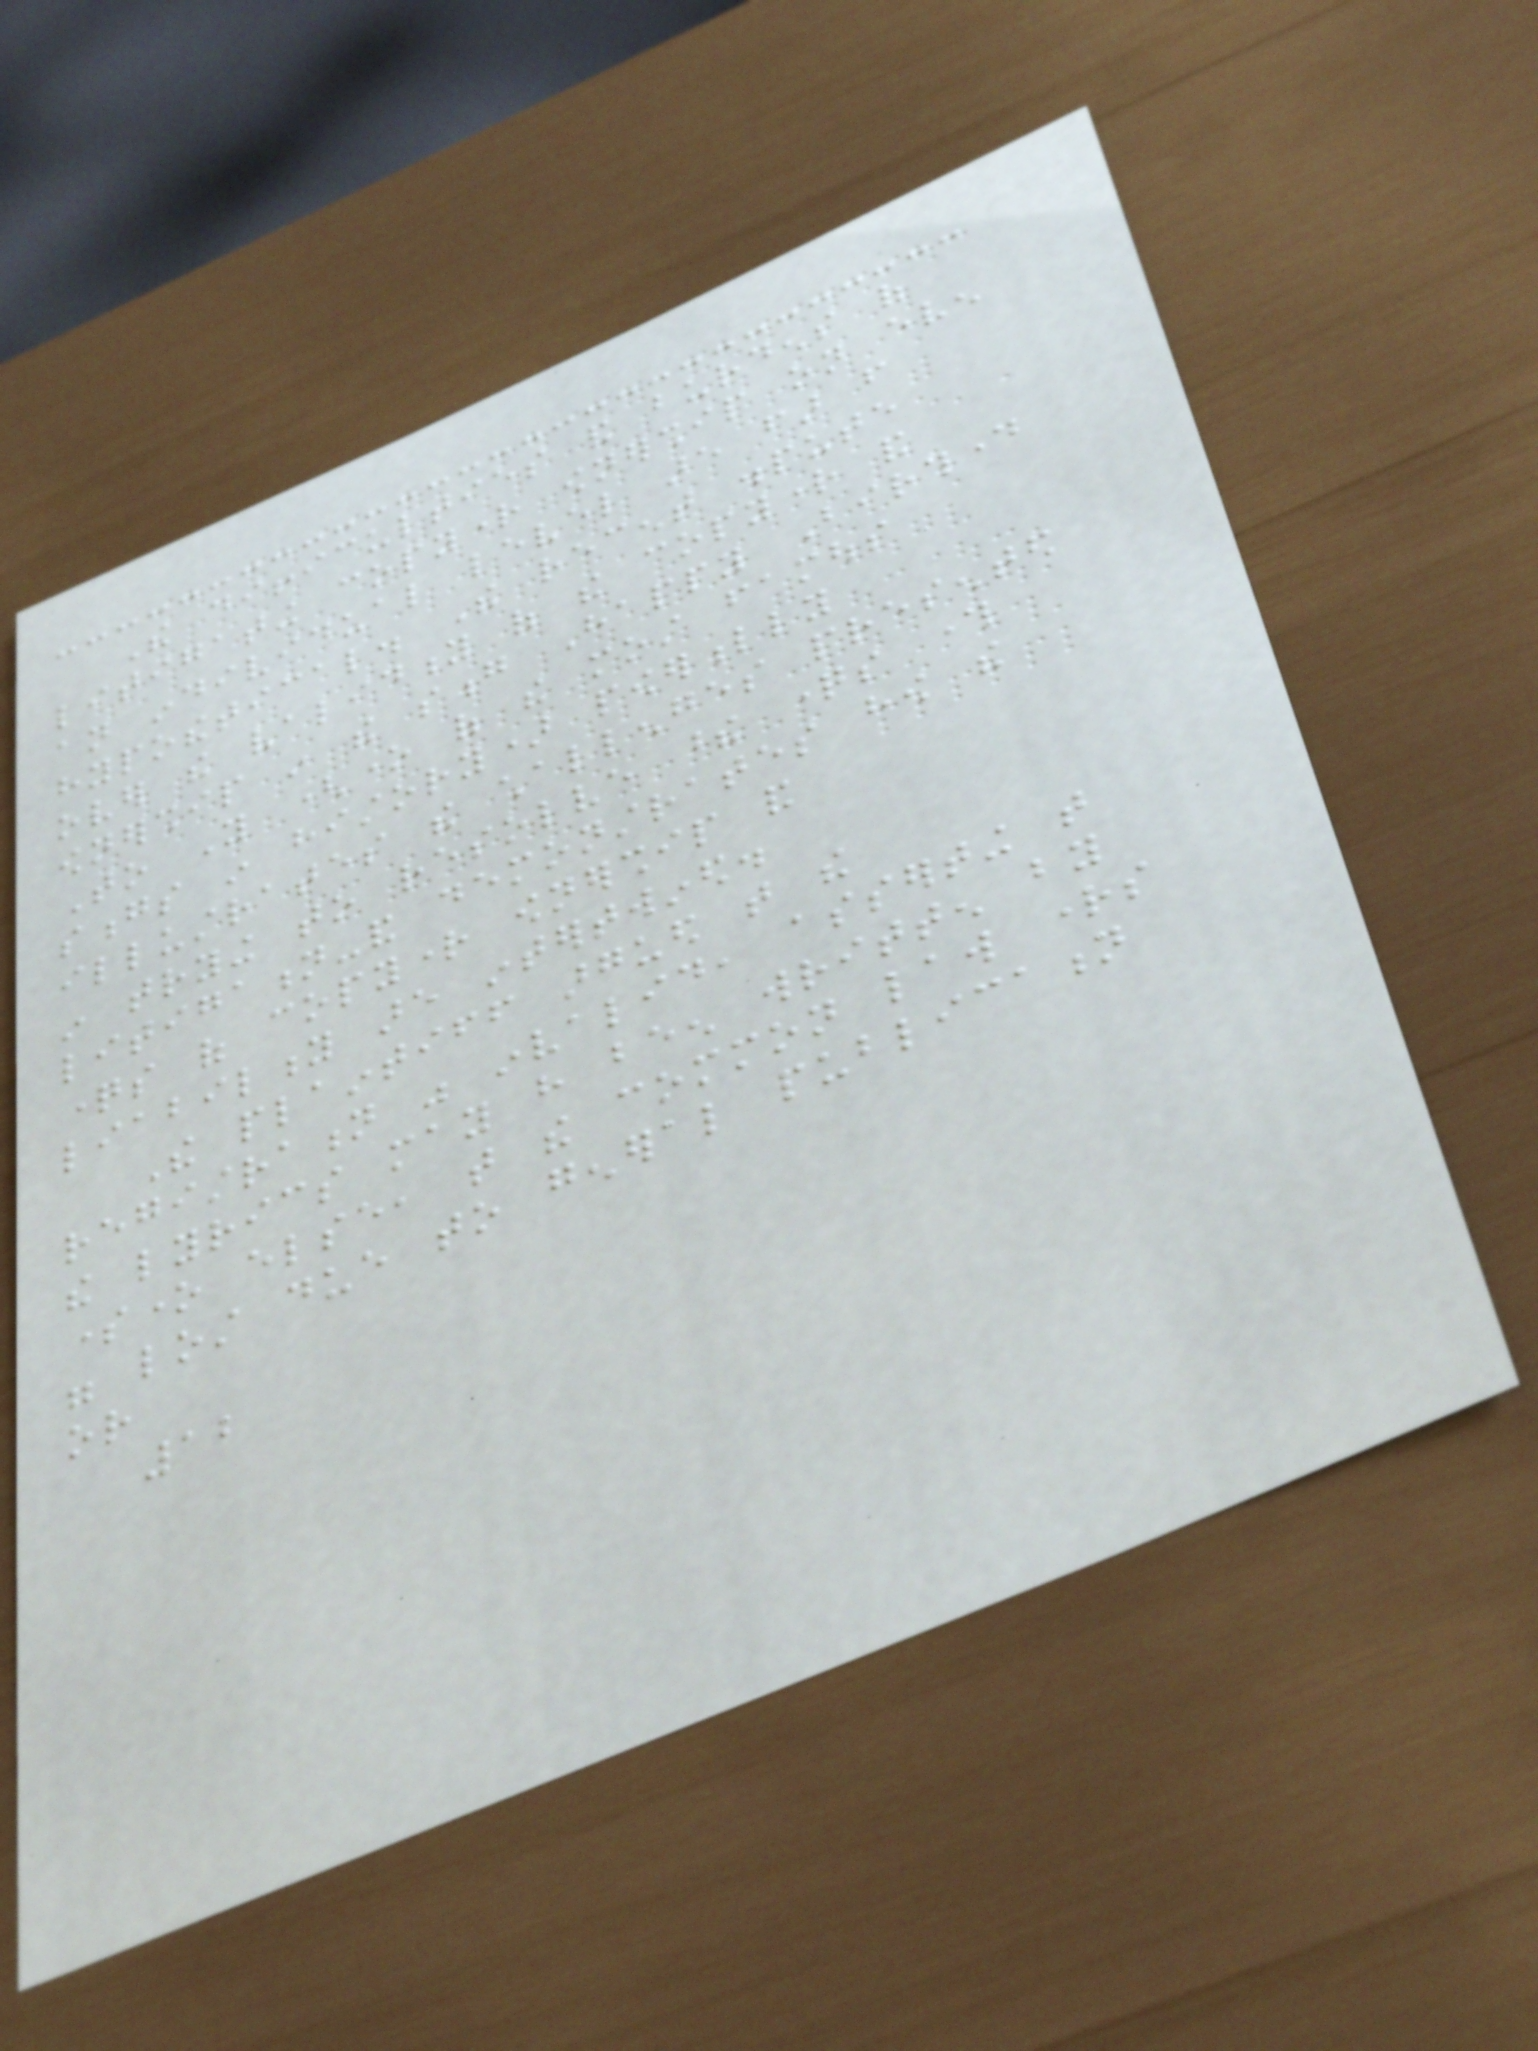The difficulties and burdens of
litigating copyright ownership on even
an individual level are far from
hypothetical. The recent dispute
over the validity of the copyright and
ownership in the song Happy Birthday
To You (one of the most famous
songs in history) powerfully
illustrates the challenges presented
in trying to resolve these questions through
litigation-and demonstrates how the
questions of copyright ownership and
liability are intertwined.
The plaintiff argued that the
registration was invalid, asserting that
the lyrics may have been written by
someone else, that the common law rights
were lost due to general publication
or
12
